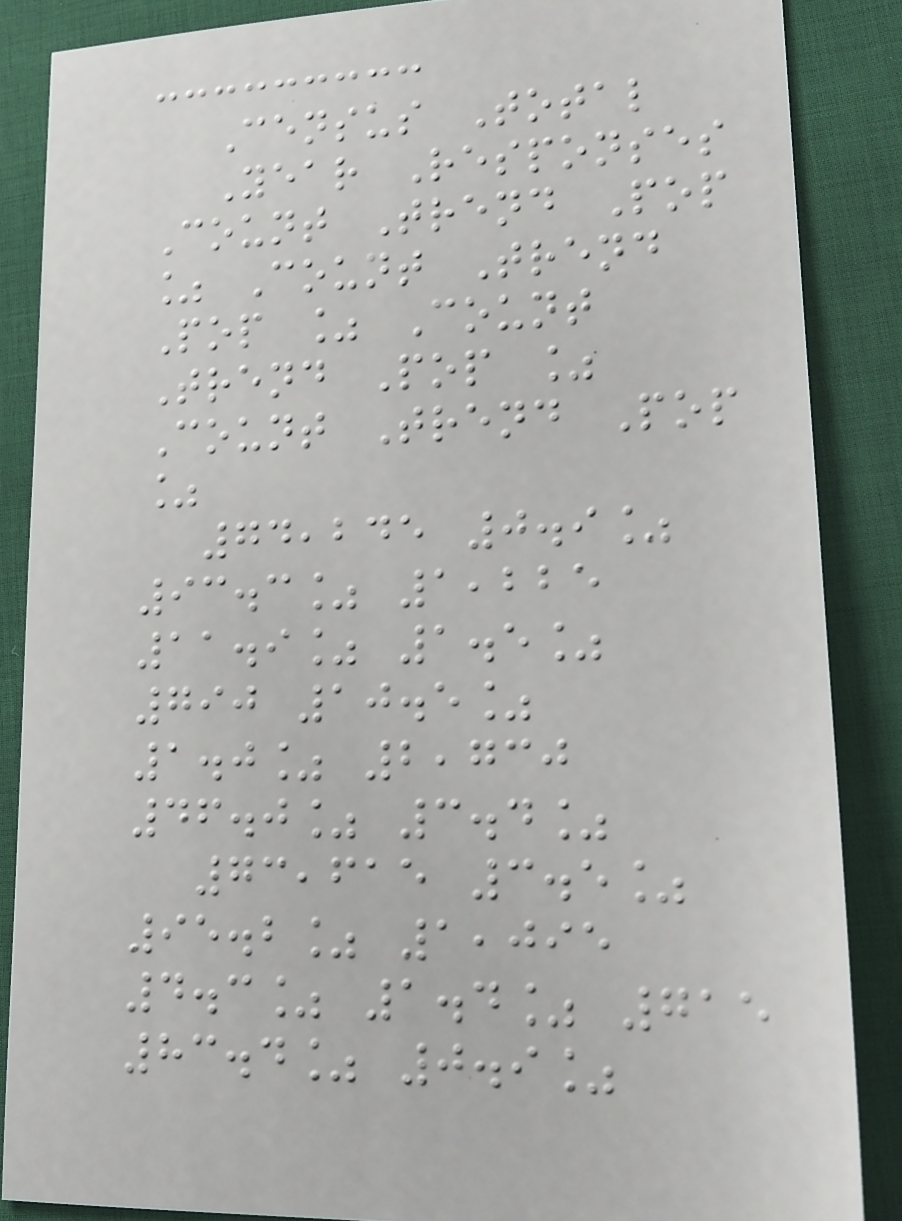Census Total
Year Responses
Count Trend Pop
% Count Trend
Pop % Count
Trend Pop %
Count Trend Pop
%
74,245 0.9%
93.3% 1,225
11.9% 1.5%
790 10.5%
1.0% 2,730
46.0% 3.4%
73,615 3.5%
95.2% 1,095
4.3% 1.4% 715
83.4% 0.9%
